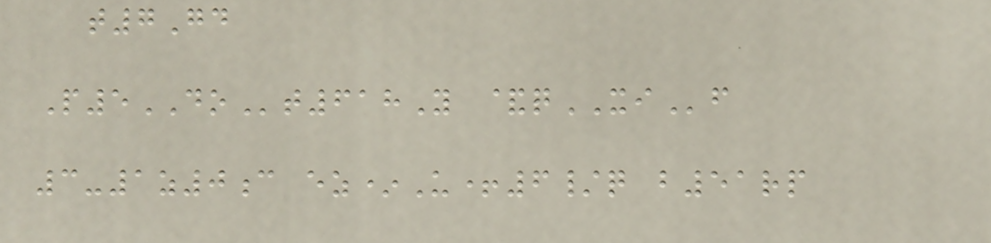t7Gd
P5DOt618Y &qXIf
3-1z0c ez*U+6/q b51rp
